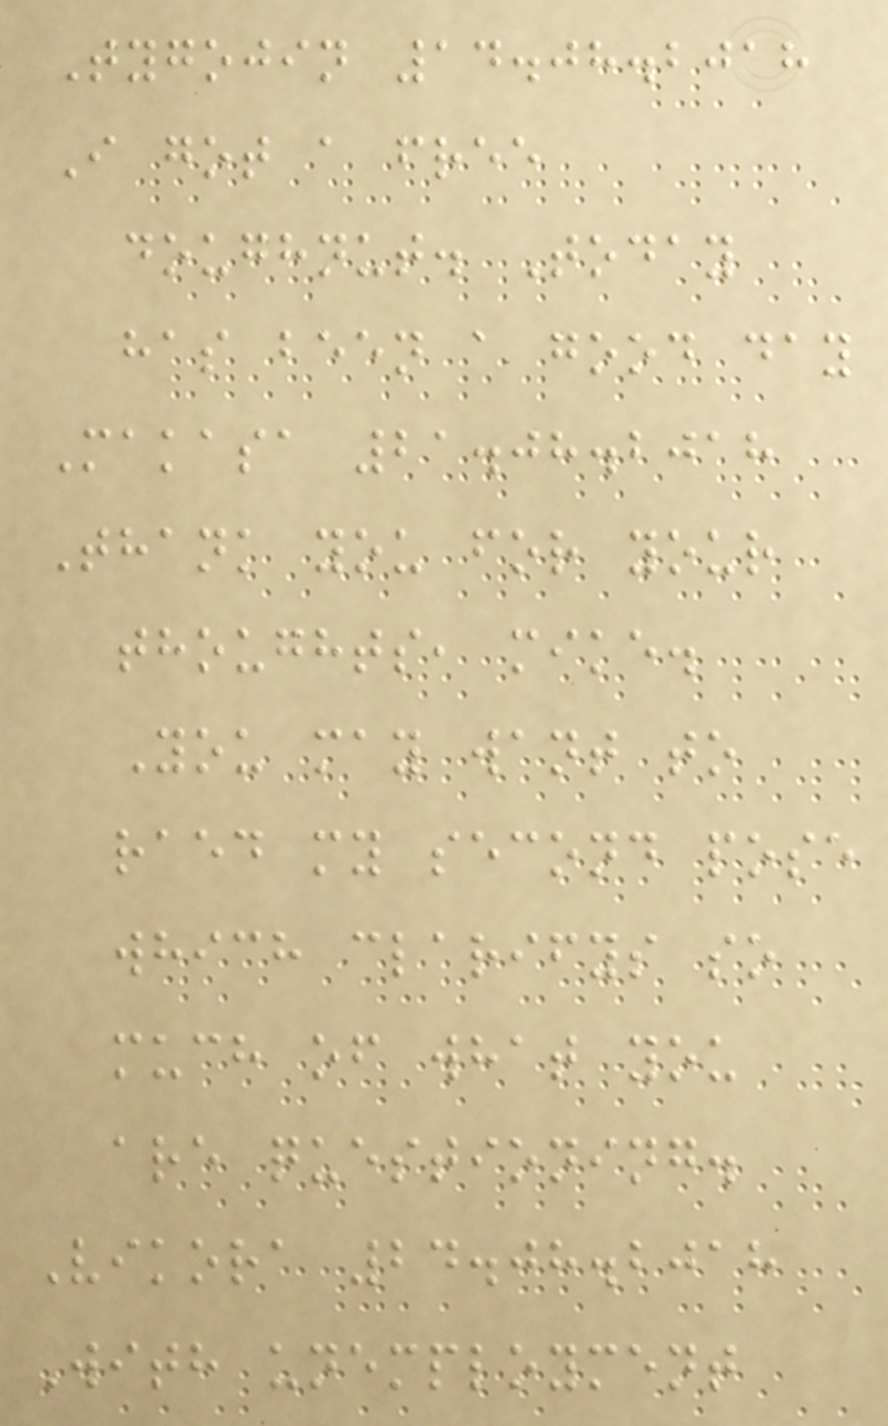Tygojin 14.08.2018
I got a free
doughnut. Today
has been a good day
Makasa 21.08.2018
Thank you for your
thoughts, mike.
You may want to
raed my second pose
which clarifys so
much of what you
are questioning.
Vikora 24.08.2018
With unemployment
